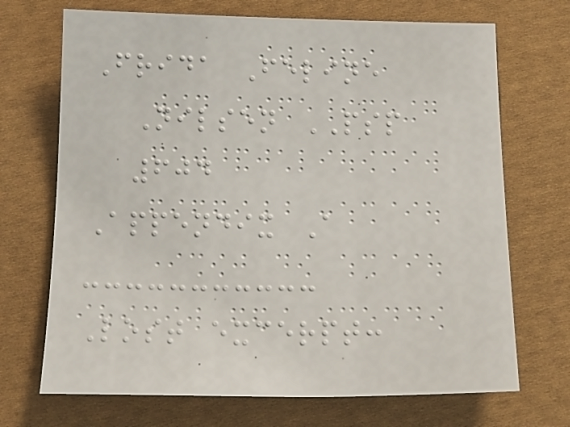Frida Feline
Nilsen PSP
604
Appendix A
Lost excerpt:
